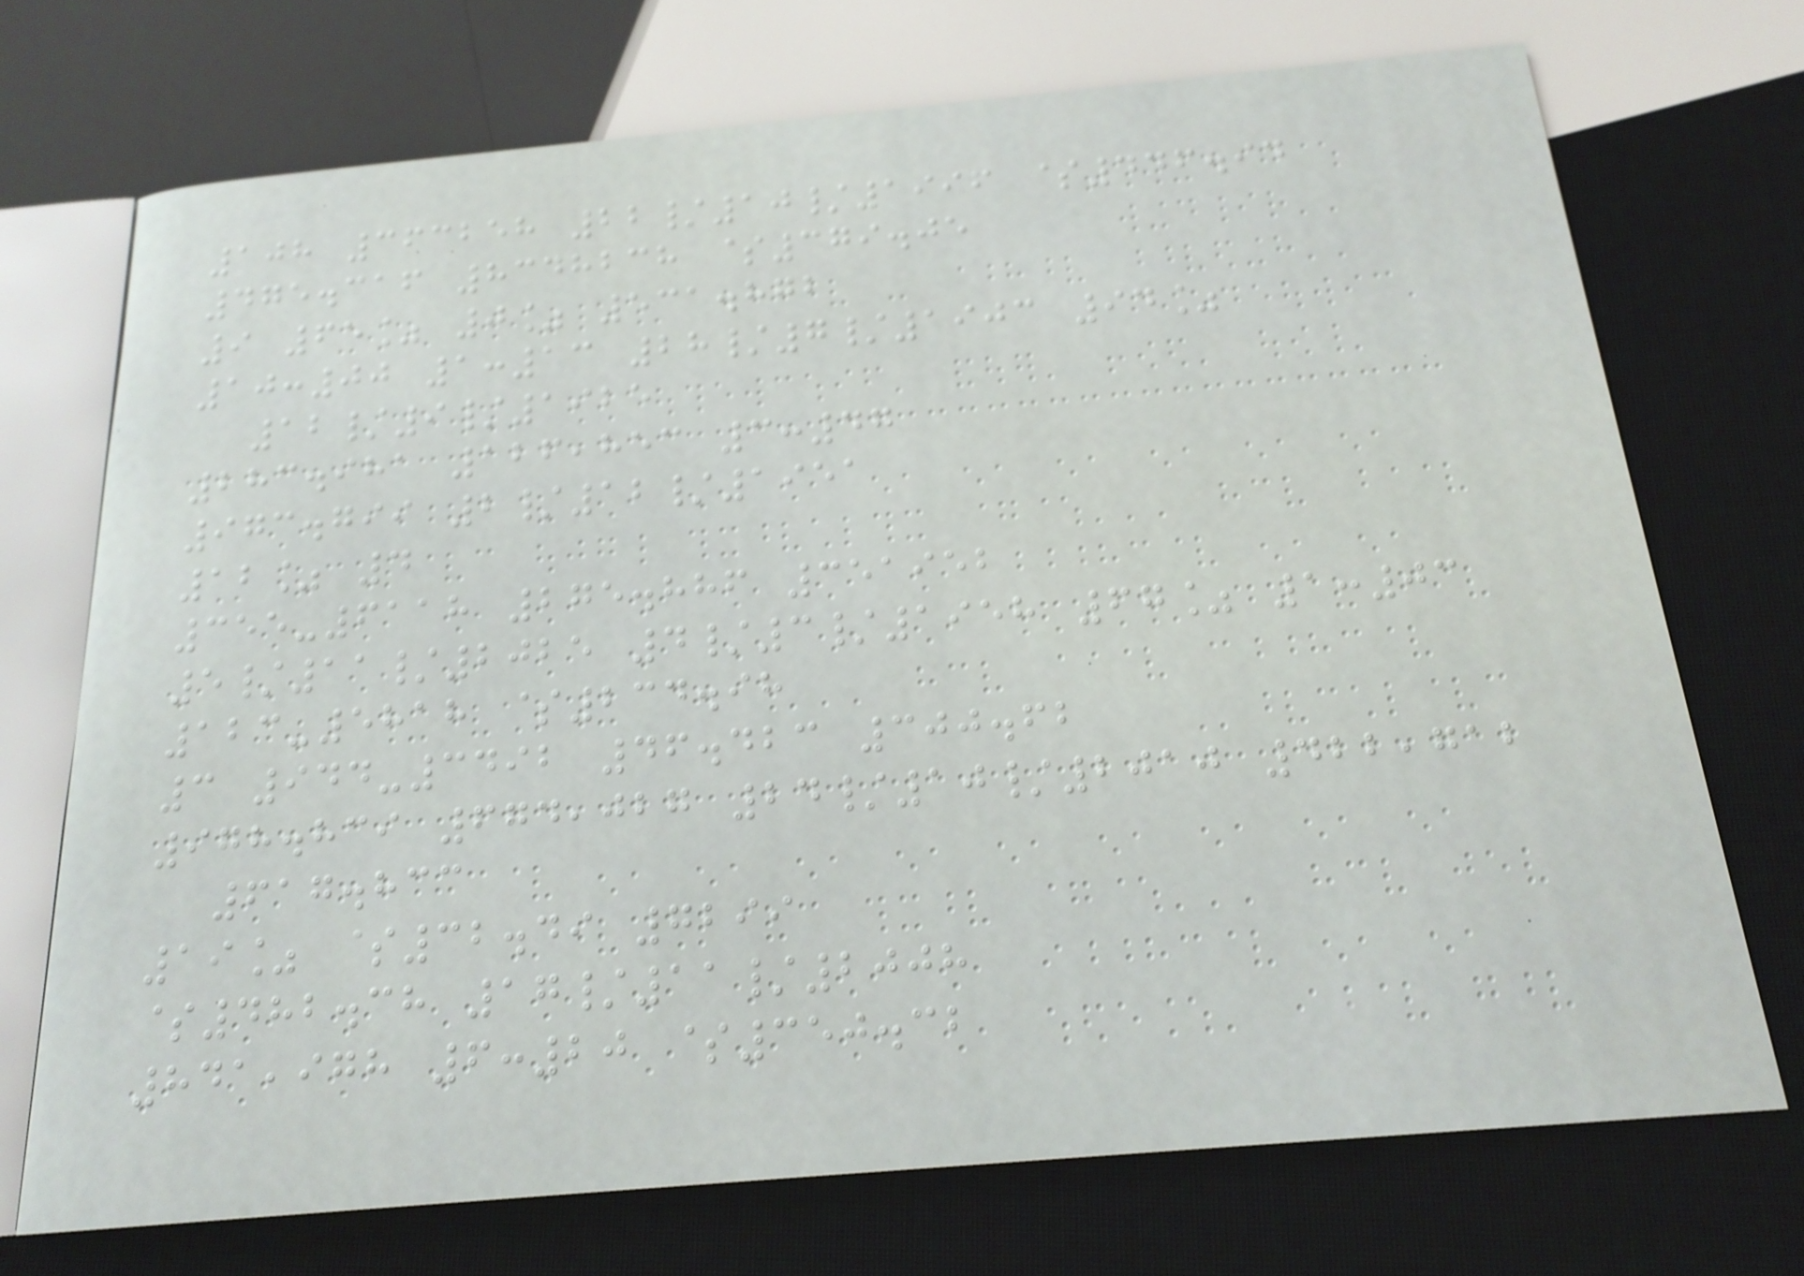108 363258 22/10/1996 $446.94
475.316 8348238 $379.05
9 65% 0% 531.872
10:00 1:13 28/7/1903 94%
12/9/1925
283.981 126,853 3:47
973.799 2/12/1951
12% 4
355-6118 275.886 351952
5/11/2025 4/3/1958 67% 1:03
123-5818 $234.98
3 944-3492 46.423 300.62
978.839 674,027 24/10/2010 422,712
617.833
19% $32.49 7299
$482.38 17/11/2008
841,978 6:20 $350.32
